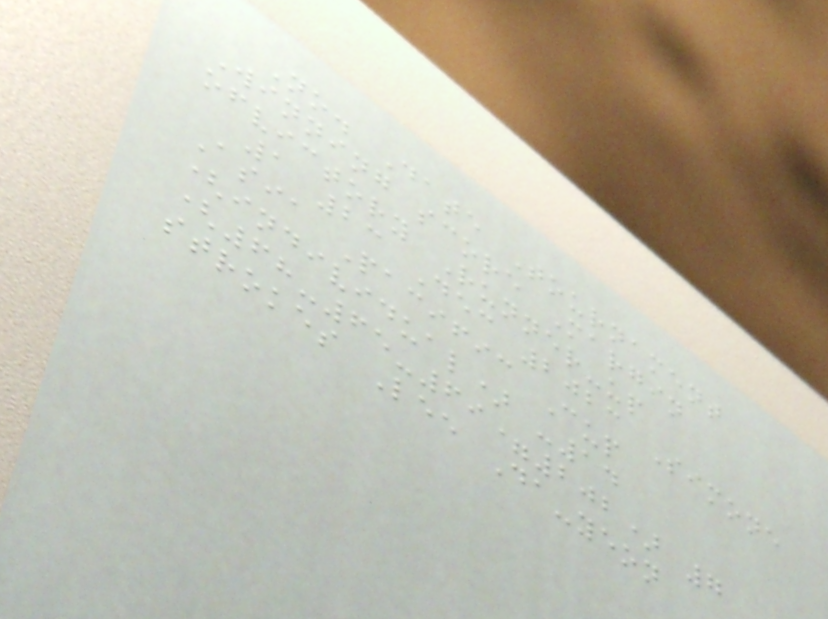No. Date Tournament
Winning score Margin
ofvictory Runner-up
1 23 Dec 2023 Simone
Asia Pacific Cup
(individual) -14
(68-65-69=202) 7
strokes Lee Da-yeon
